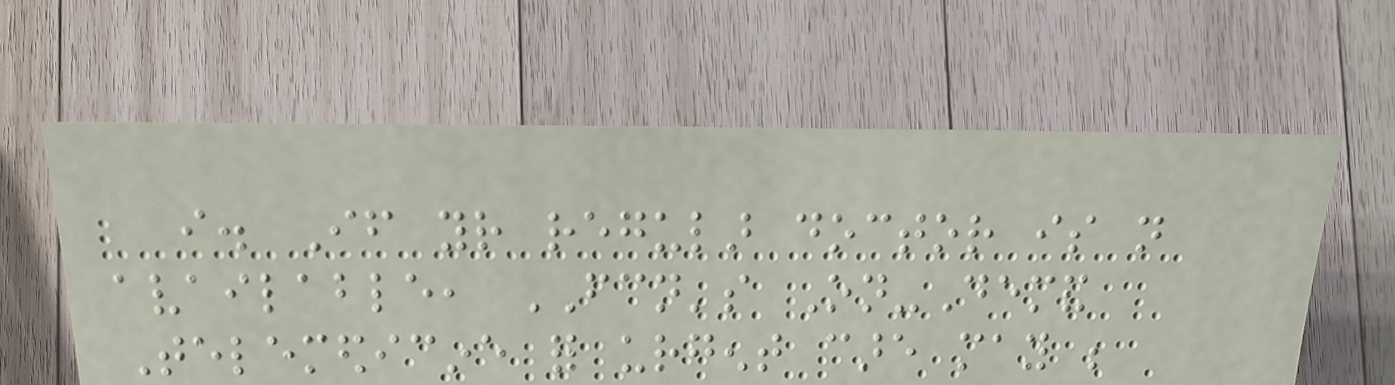i. If your regular doctor is not
available, FCN's On-Demand
Telemedicine for urgent care may be
